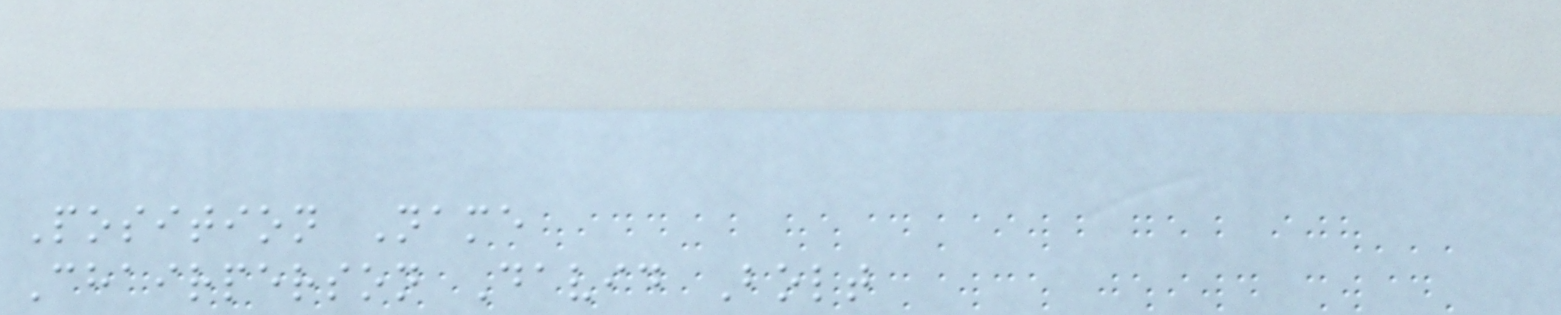Position Name
Chairperson David Bolt
